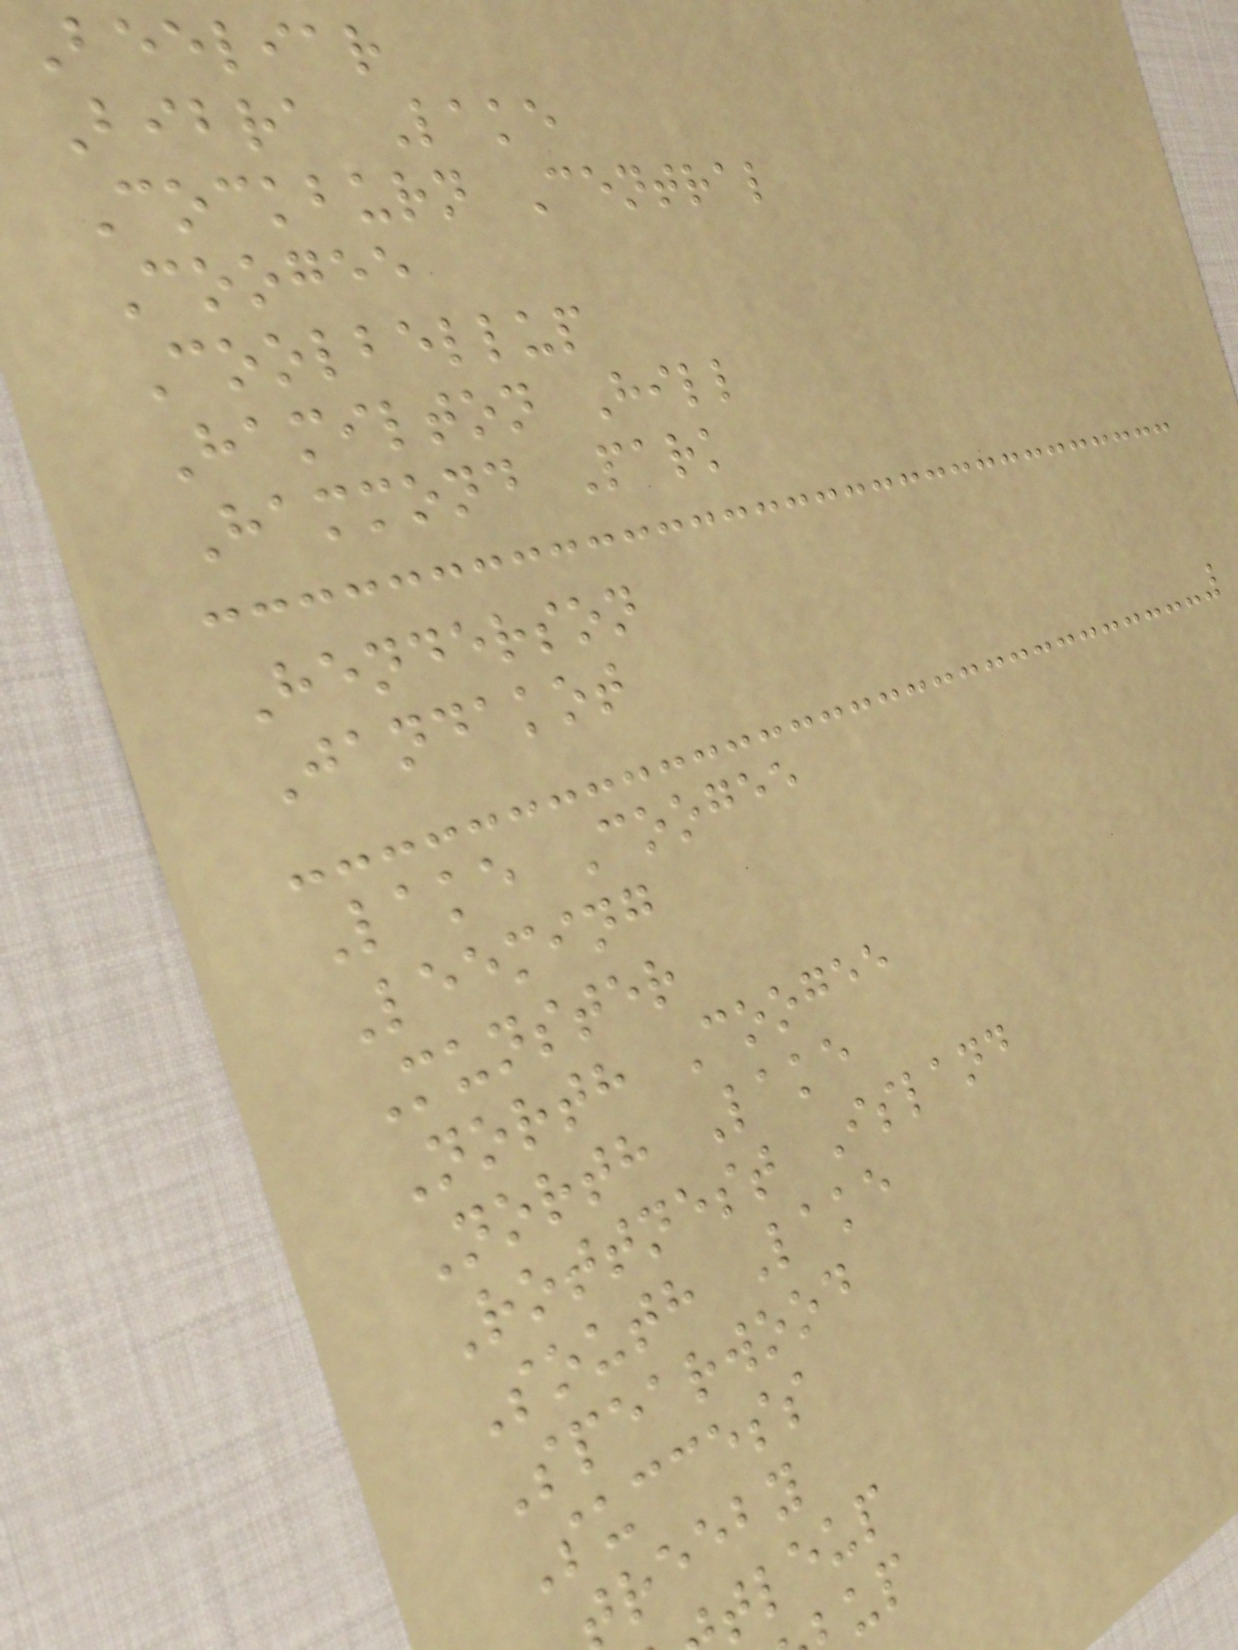Beeliar
Bibra Lake
Cockburn Central
Coogee
Coolbellup
Hamilton Hill
Hammond Park
Henderson
Jandakot
Lake Coogee
Leeming
Munster
North Coogee
North Lake
Rottnest Island
South Lake
Spearwood
Success
reeby
tleup
